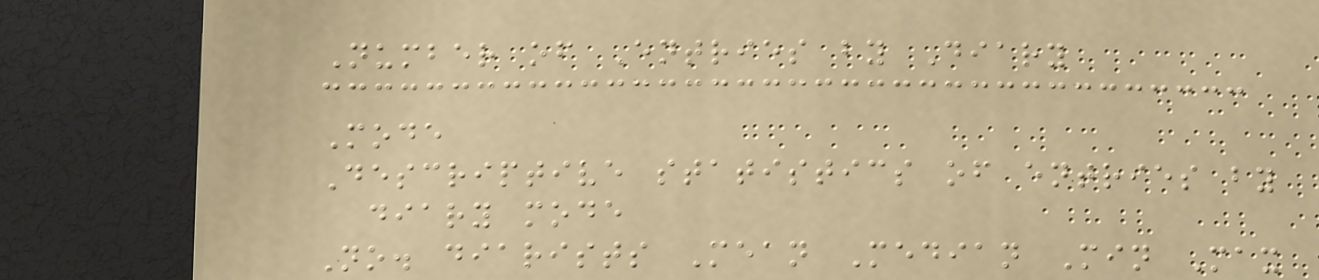Number of Entries by Diary
Mode
Descriptive statistics of entries by
diary mode
No. diarists Mean Median Min Max
